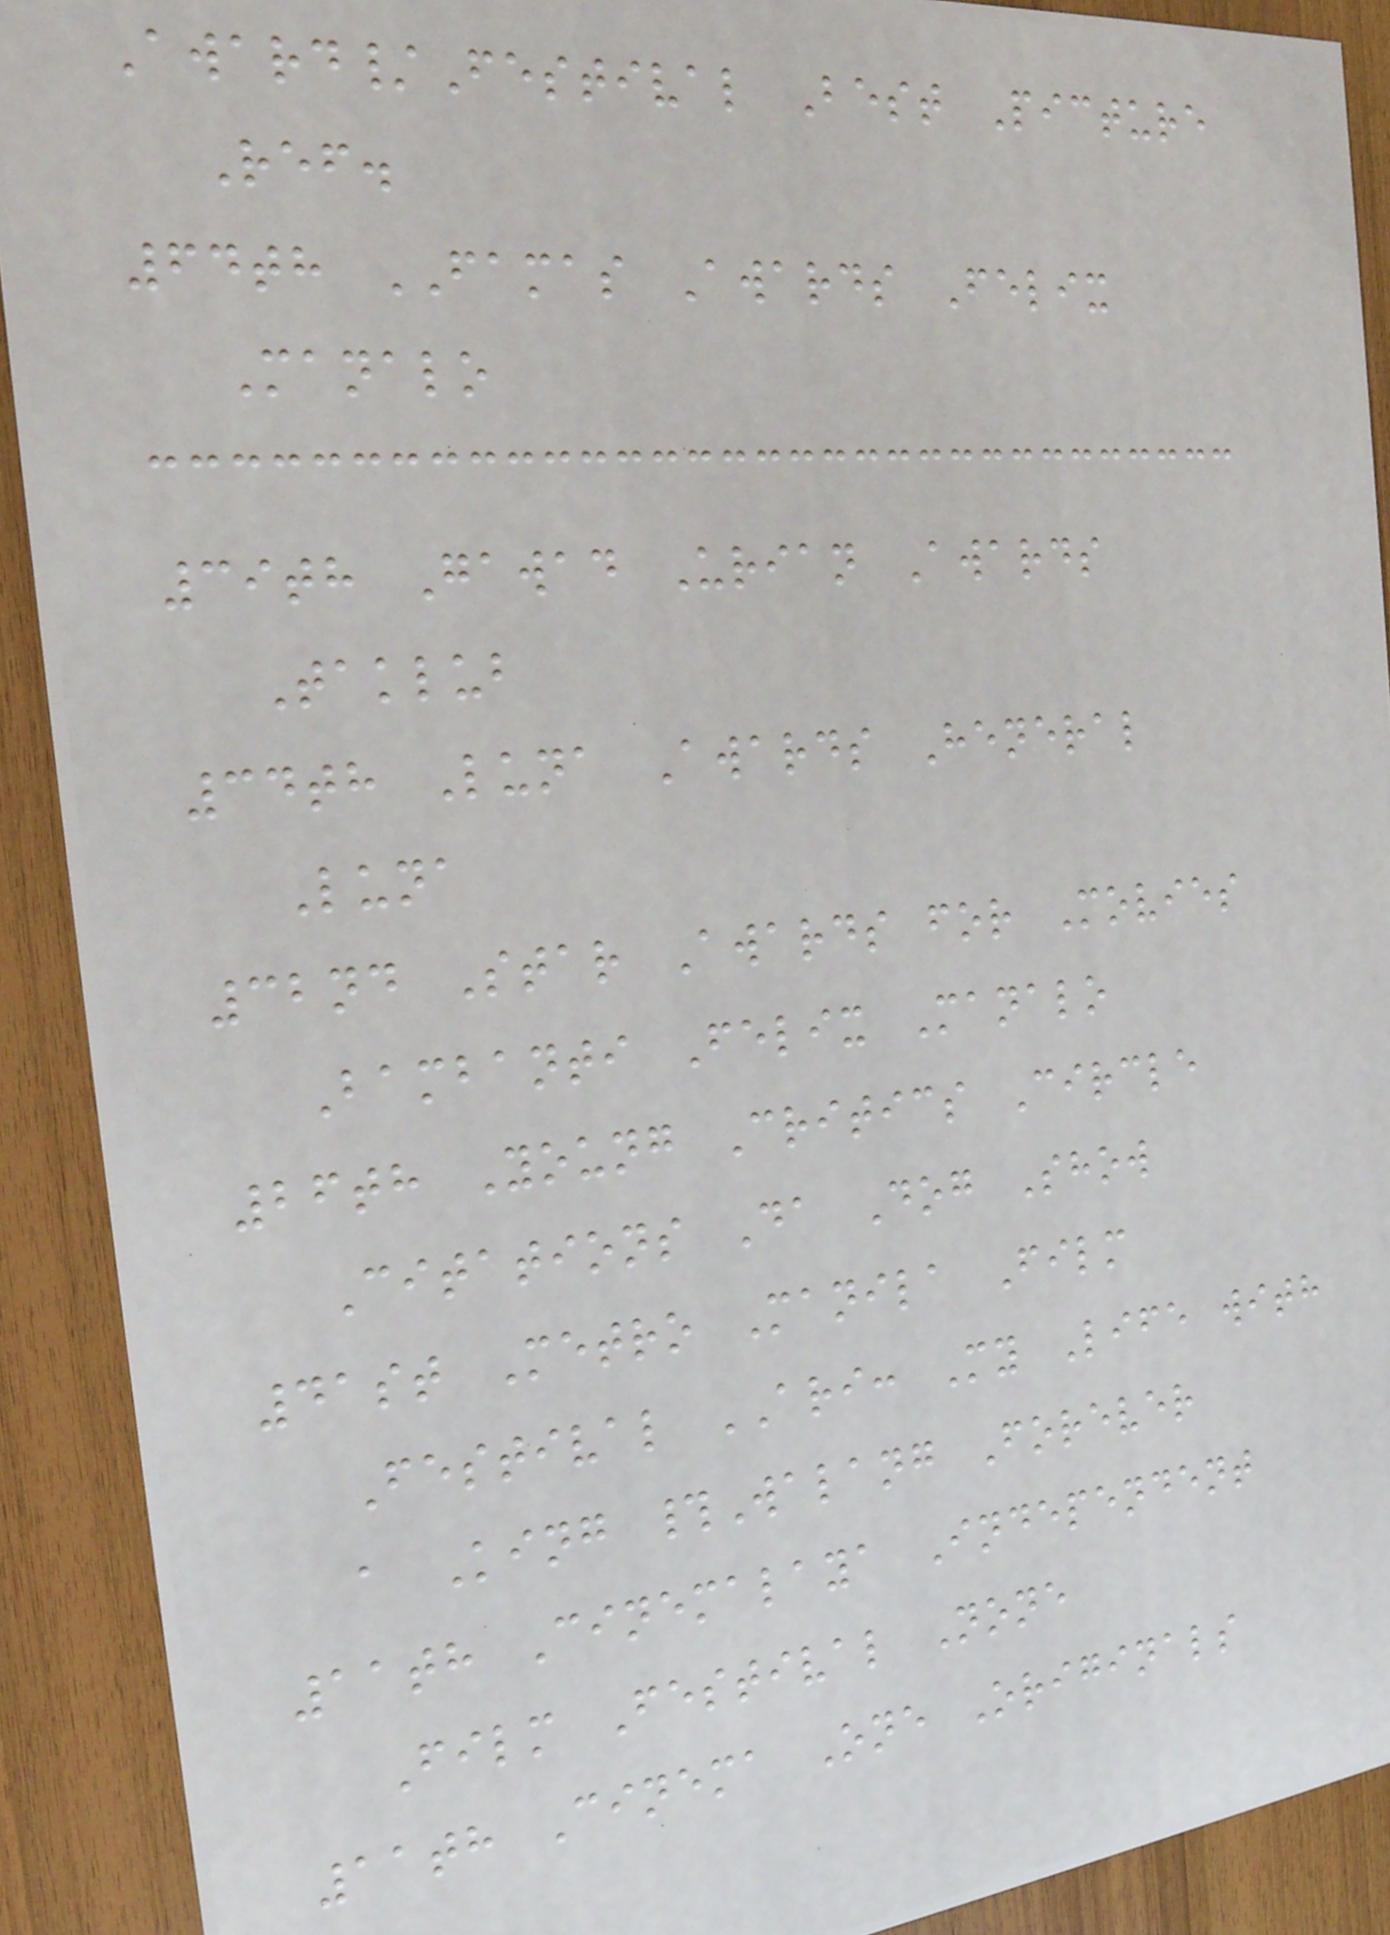Award/Festival Best Picture
Ref.
64th FAMAS Awards Felix
Manalo
39th Gawad Urian Awards
Taklub
34th Luna Awards Heneral
Luna
32nd Star Awards for Movies
Bambanti Felix Manalo
26th Young Critics Circle
Citations Da Dog Show
41st Metro Manila Film
Festival ARI: My Life with
a King #Walang Forever
11th Cinemalaya Independent
Film Festival None
11th Cinema One Originals
